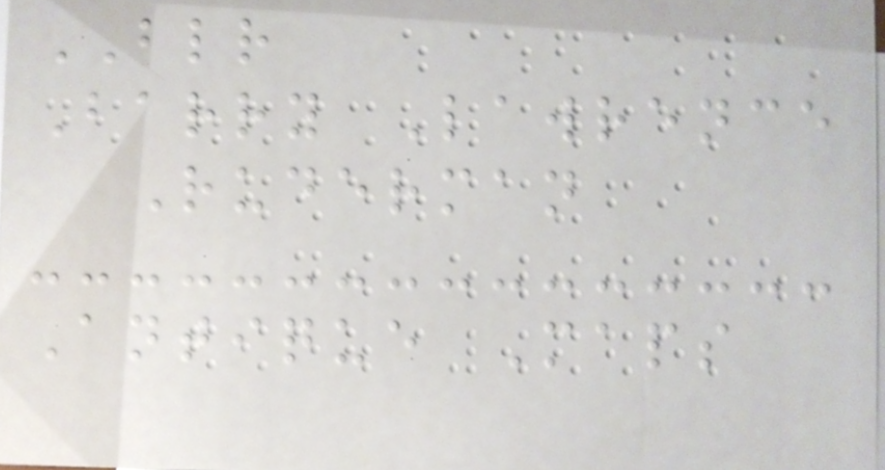BLR
Barry Lawrence
Ruderman
Antique Maps
